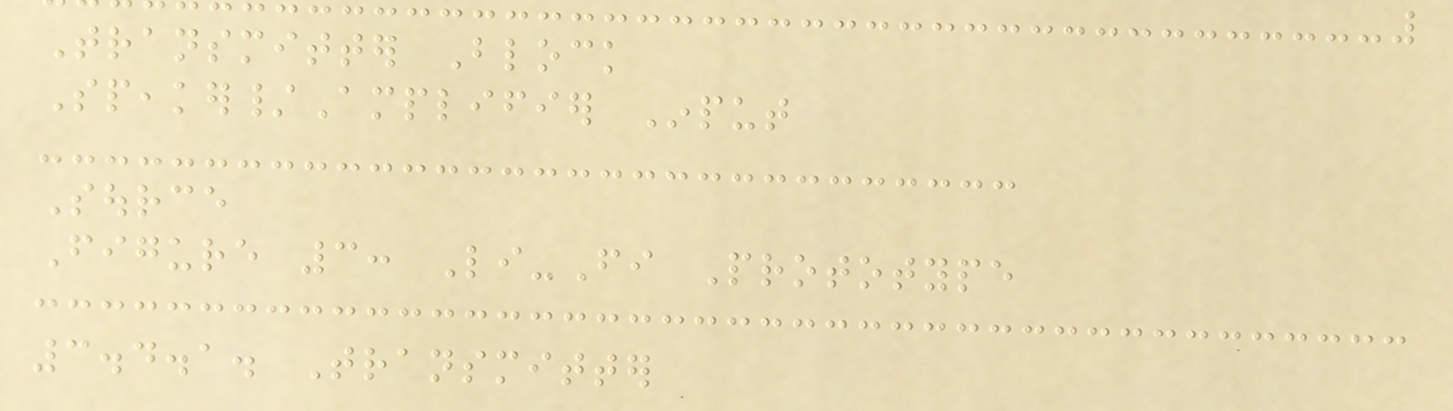Transmitter Block
Speaker/Amplifier Input
Source
Figure 3: Li-Fi Prototype
3.4.1. Transmitter
